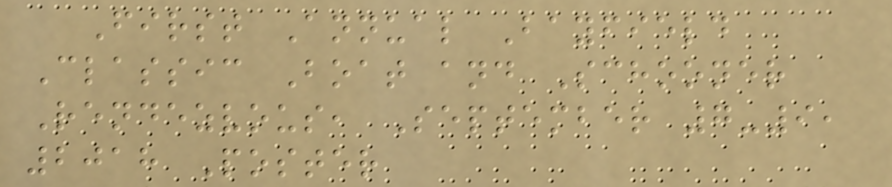First Annual Bayfield
Classic Boat and Schooner
Rendezvous, September 7-9,
2018 Poster
